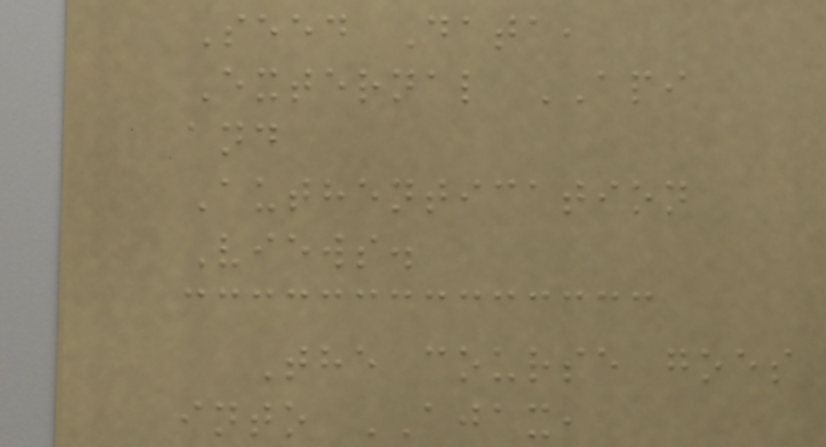Seed Data,
External API
and
Authentication
Views.
The course goes
into AJAX,
